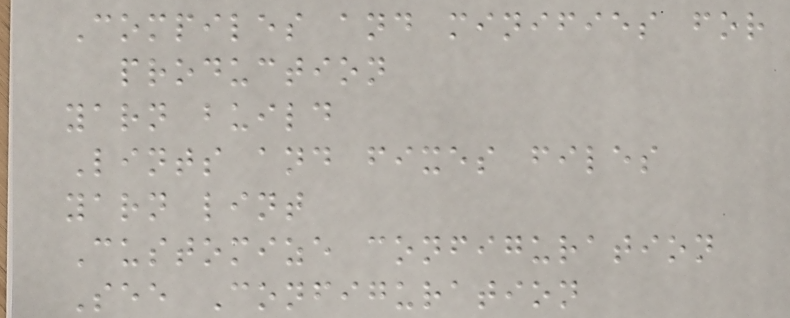Compiles and minifies for
production
yarn build
Lints and fixes files
yarn lint
Customize configuration
See Configuration
